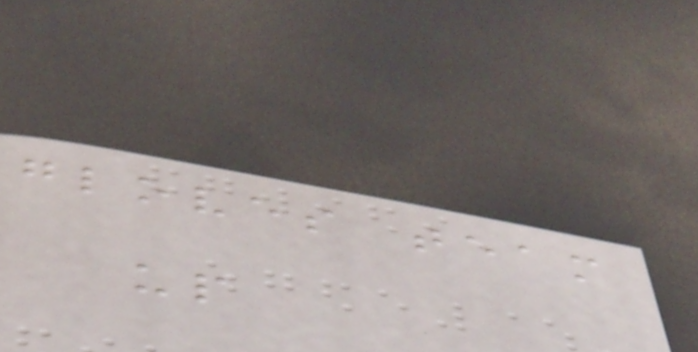gloves team
up
